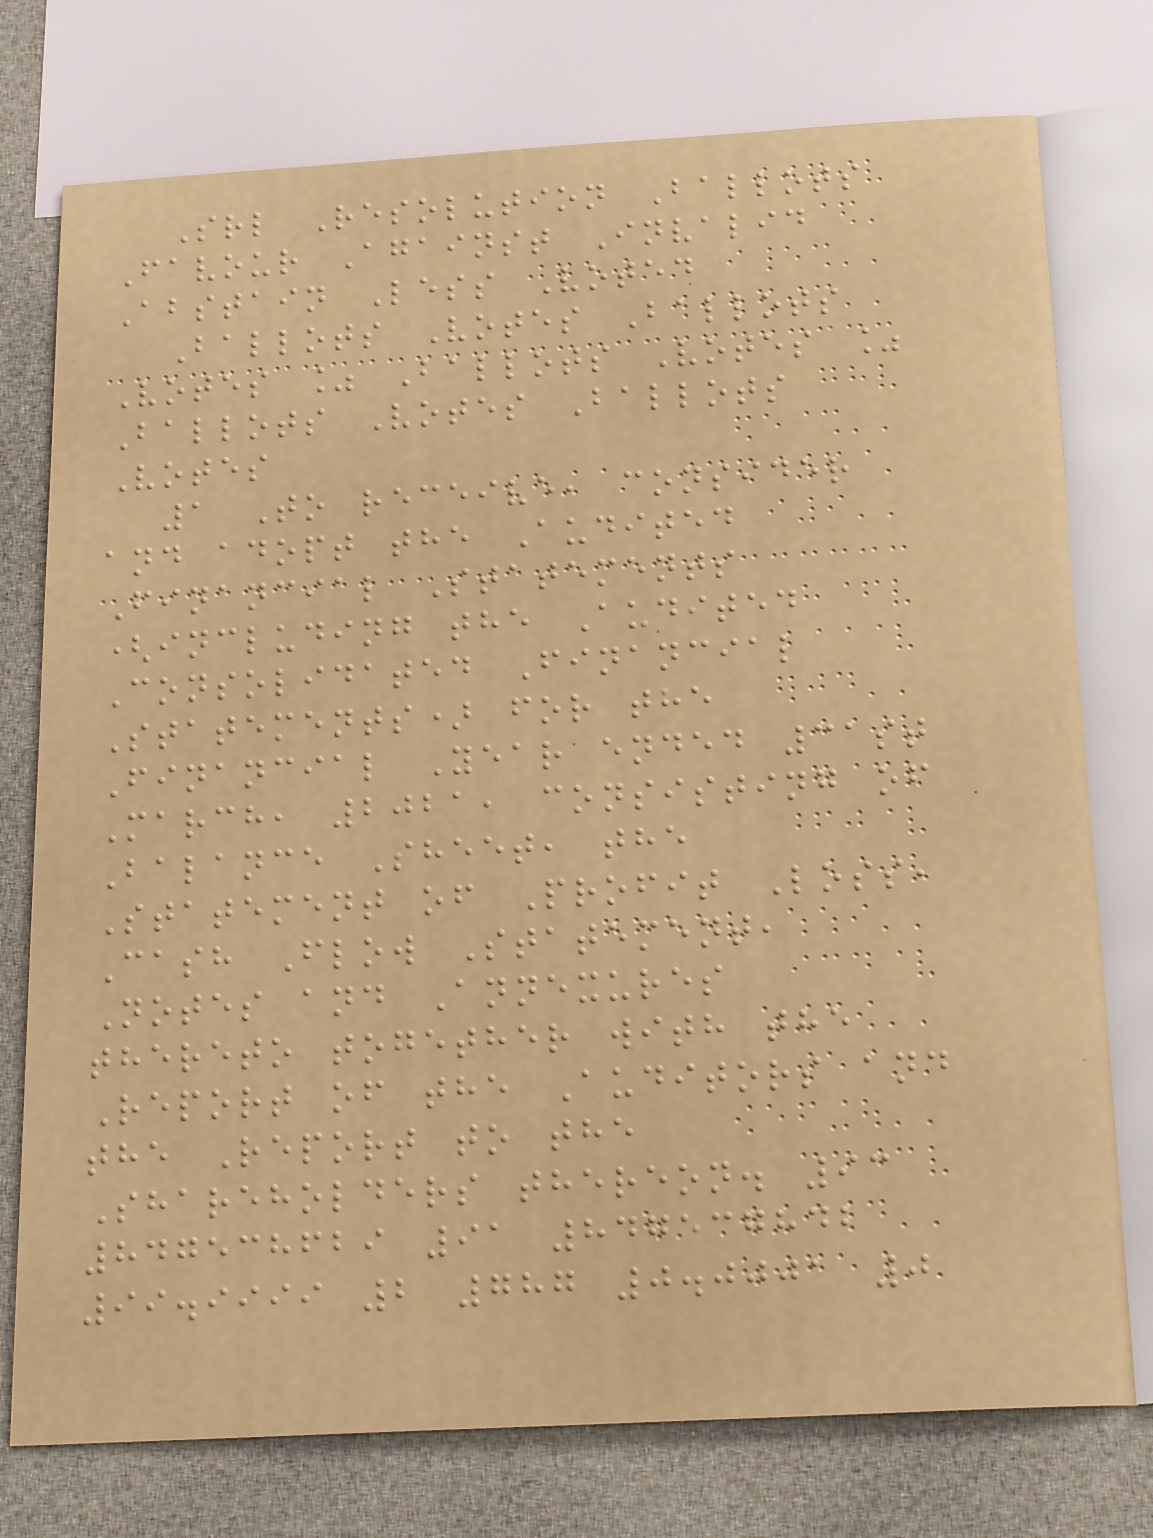Srl Resolution Ballots
Favour Against Invalid
Abstain Less Voted
Ballots Votes Ballots
Votes % Ballots Votes %
Ballots Votes Ballots
Votes
1 To receive, consider
and adopt the Audited
Financial Statements
(including the Audited
Consolidated Financial
Statements) for the
Financial Year ended 31st
March, 2021, consisting of
Balance Sheet, the
Statement of Profit Loss,
Cash Flow Statement,
Notes and Annexures
thereto together with the
Report of the Auditors and
the Report to the
Shareholders thereon. 93
847538629 91 847537842
99.9999 2 787 0.0001 0
